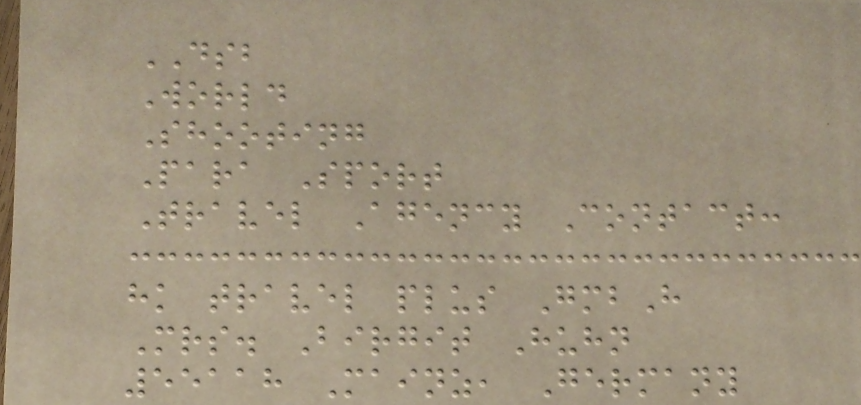DSB
World
Shooting
Para Sport
Travel Agency Contact:
hk travel plus GmbH
Mrs. Birgit Huhn
55118 Mainz, Germany
